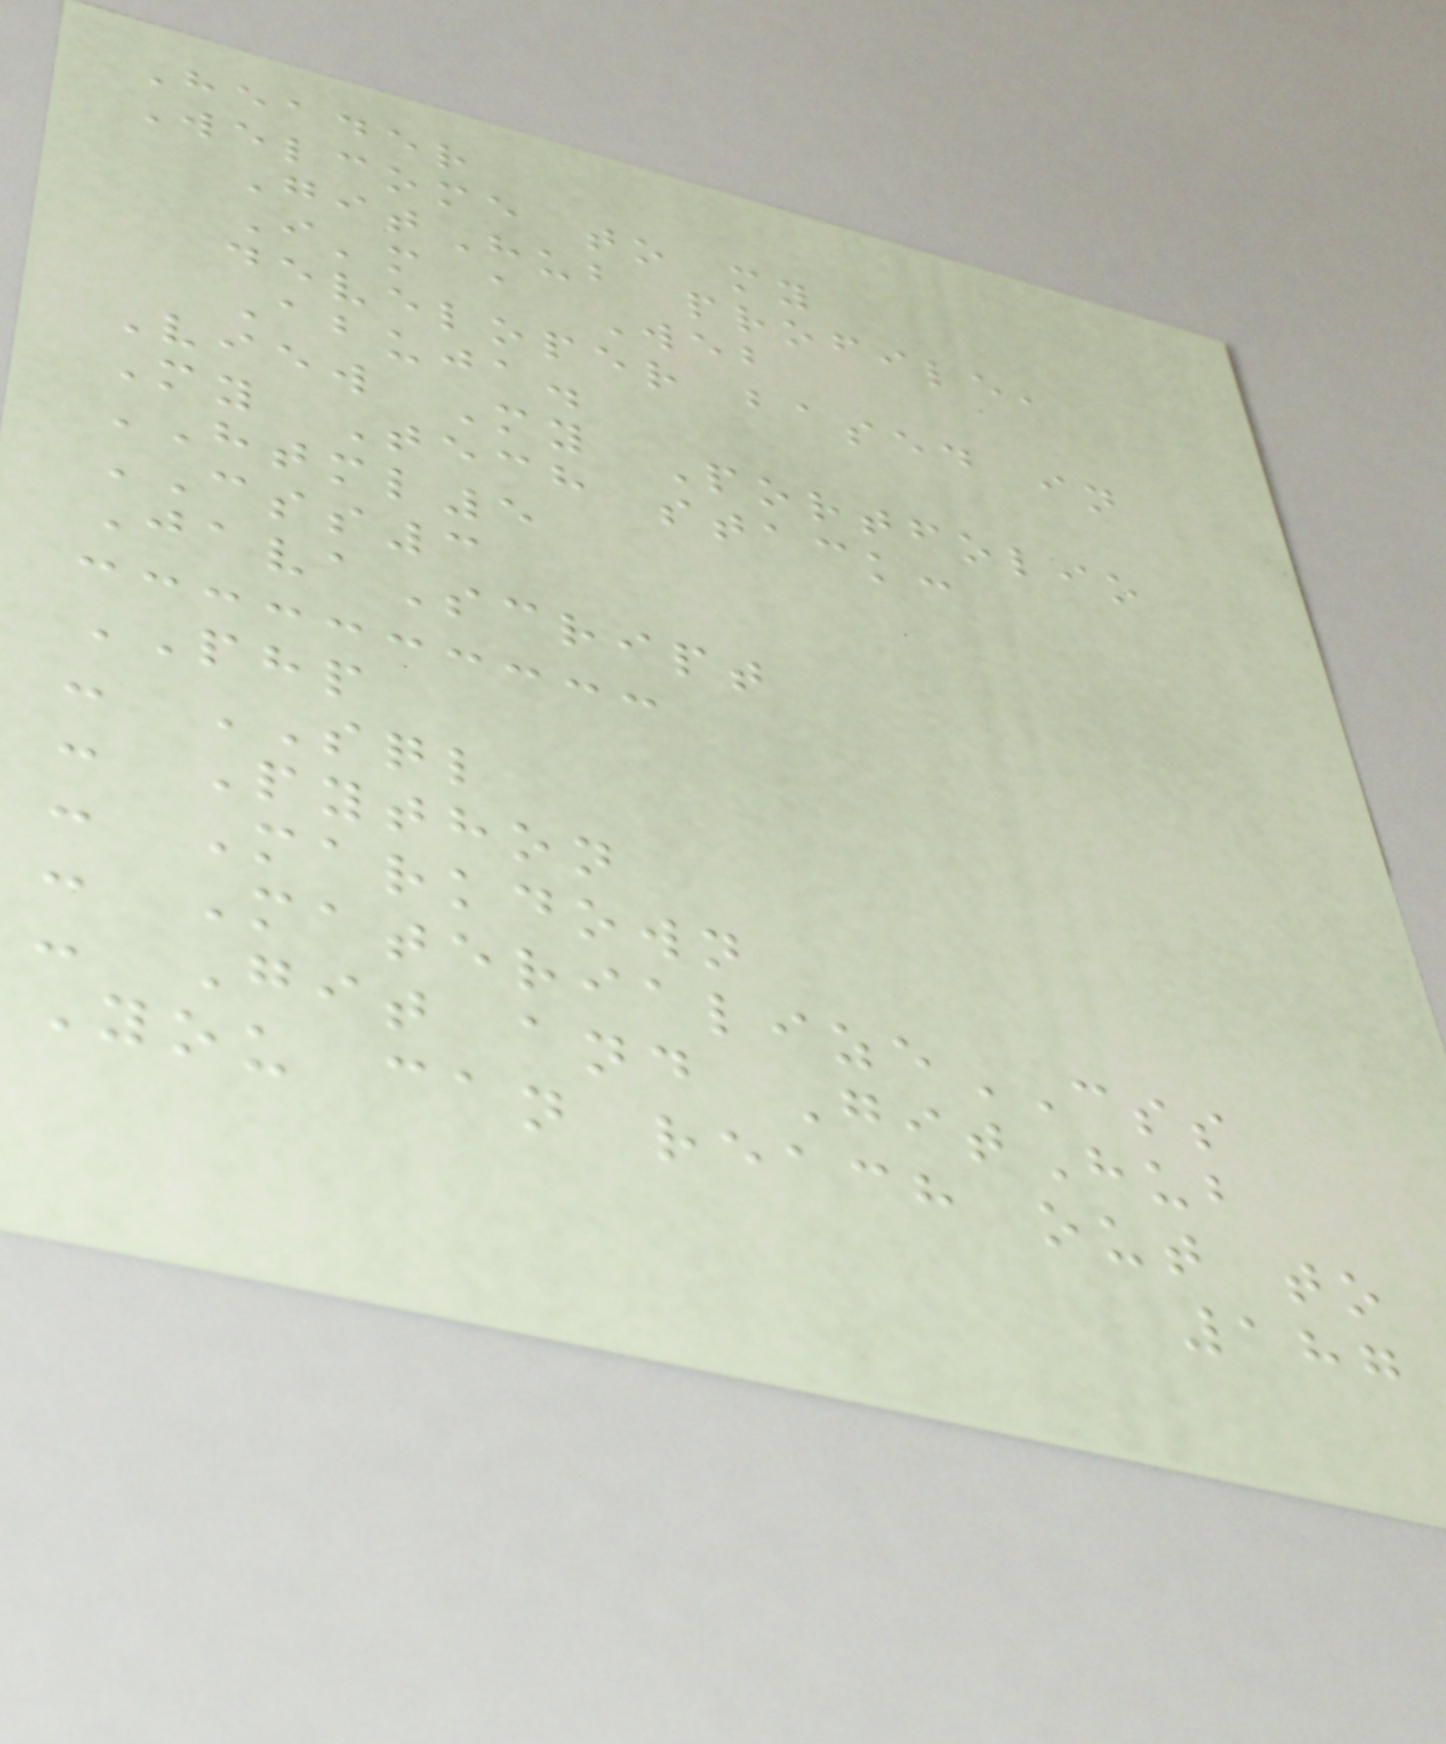Header
Welcome to my
GitHub profile,
I'm a Web
developer based in
Abuja.
View My Portfolio
My Tech stack:
HTML5
CSS3
JavaScript
PHP
- SQL
- Python
- Markdown
- MaterializeCSS
- Git and GitHub
You can reach out to
187
